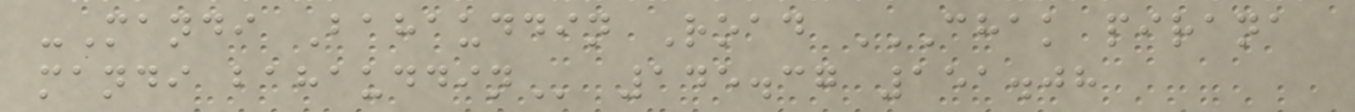-Mandi Bahauddin Road CHAK PIRANA
MANDI BAHAUDDIN 145.37 151.08
